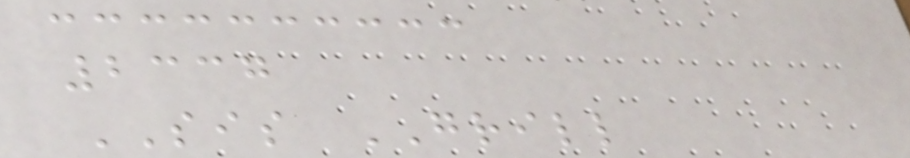2337
SIS GRILL
